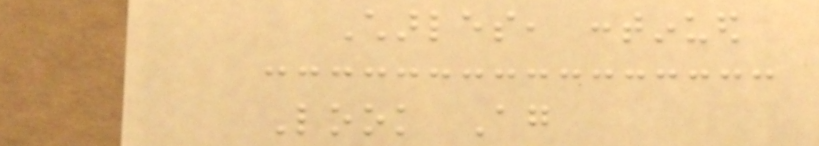Charles, continued
Look Again
